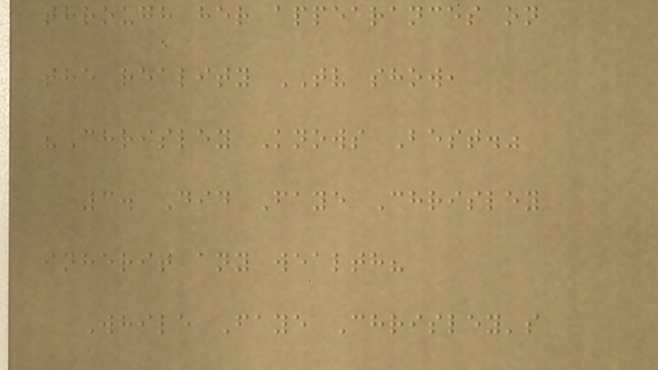through her appearances on
the reality TV show,
"Chrisley Knows Best."
3. Did Faye Chrisley
inherit any wealth?
While Faye Chrisley's
